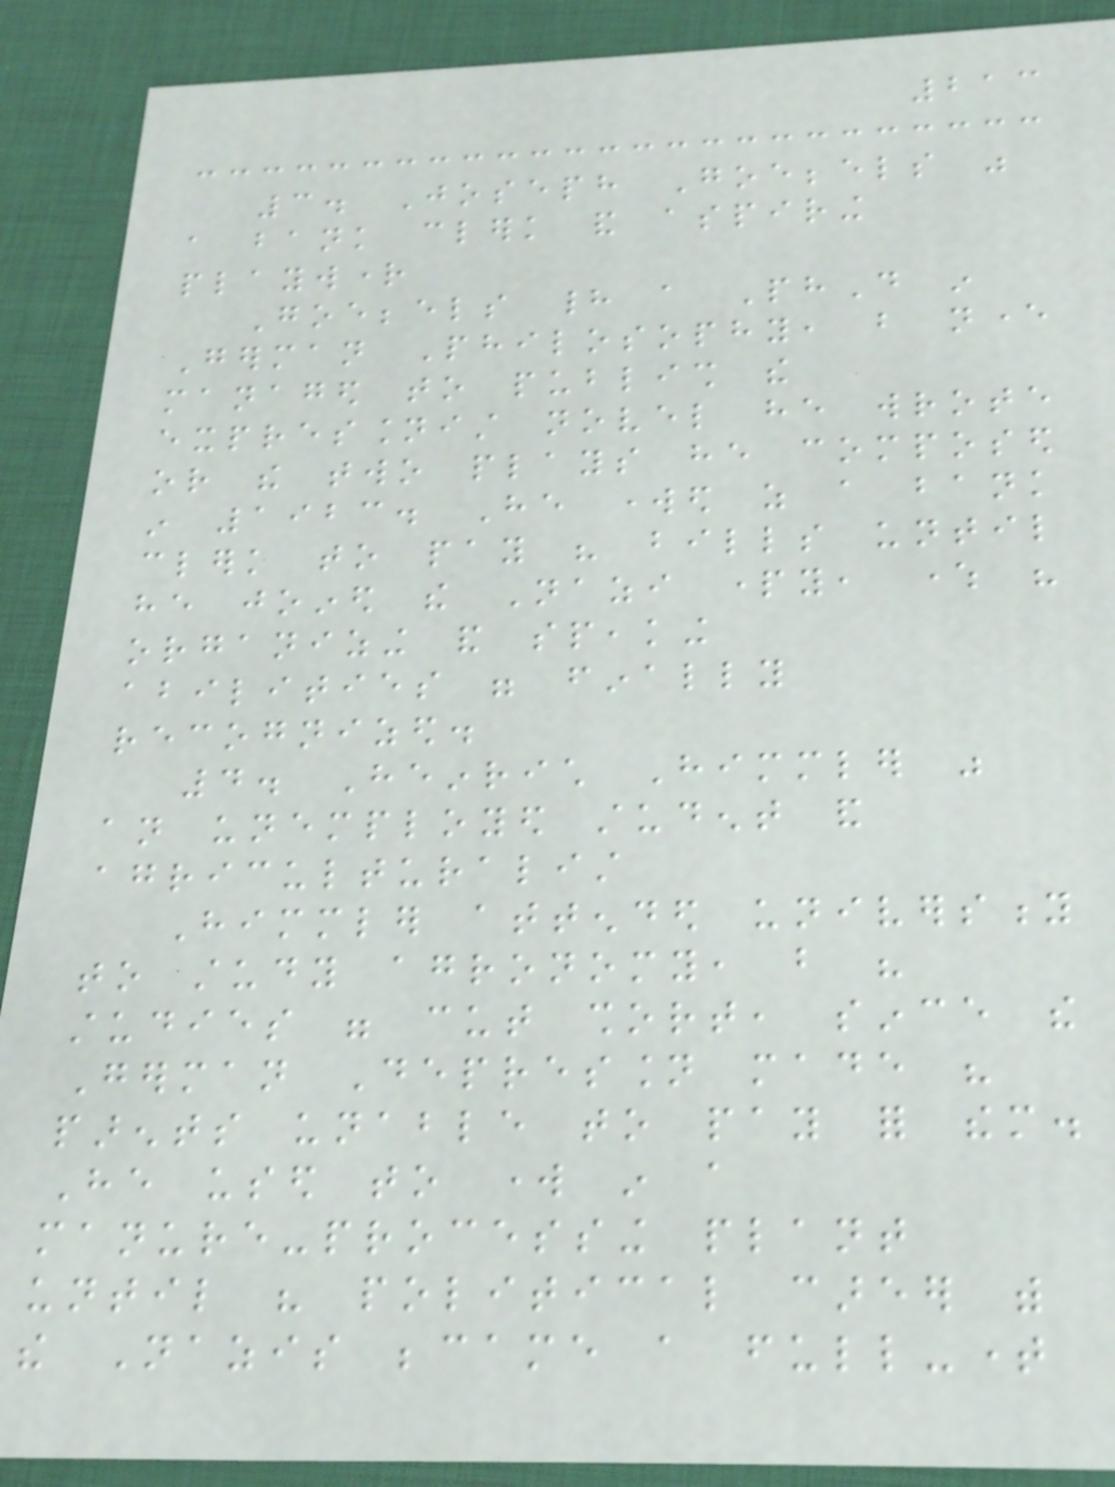213
3. Joseph Goebbels was
a bank clerk and aspiring
playwright
Goebbels had a PhD in
German Philosophy, but never
managed to publish the
expressionist novel he wrote
or the two plays he composed
in 1923. He worked as a bank
clerk to pay his bills until
he joined the Nazi party, where his
organizing and speaking
abilities were finally
recognized.
4. Heinrich Himmler was
an unemployed student and
agriculturalist
Himmler attended university
to study agronomy, but his
studies were cut short, since the
German Depression made his
parents unable to pay for them.
He used to work in a
manure-processing plant
until his political career with
the Nazis became a full-time
